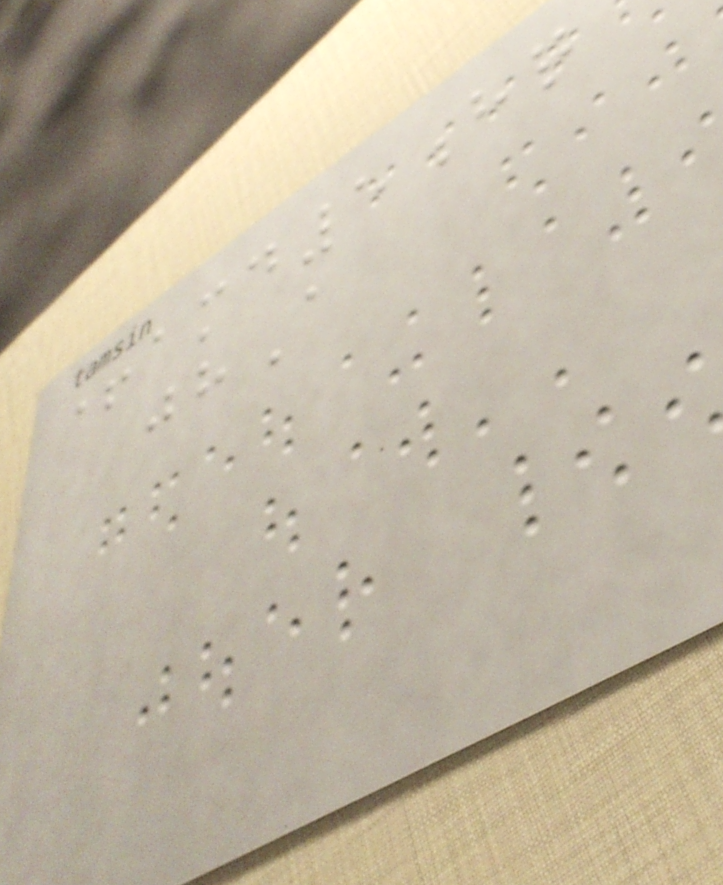+amd5hq
jhA
